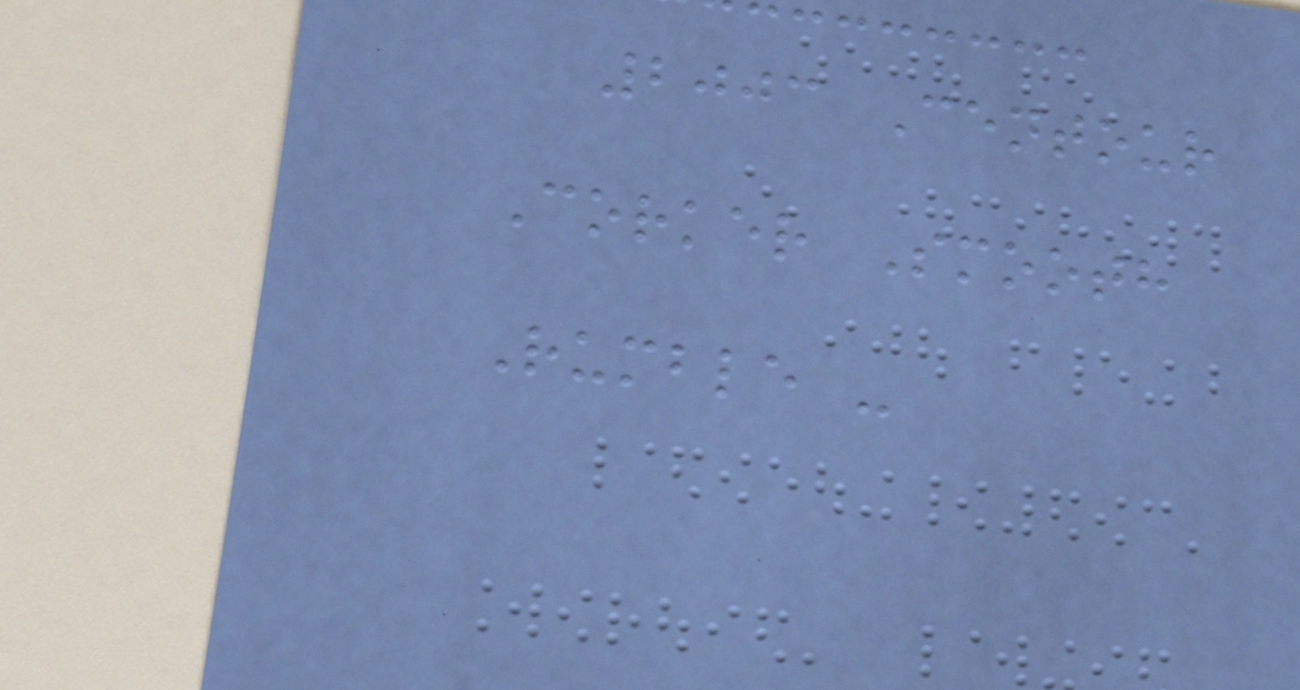2003 Centour
Corker Smooth
Rumble -
